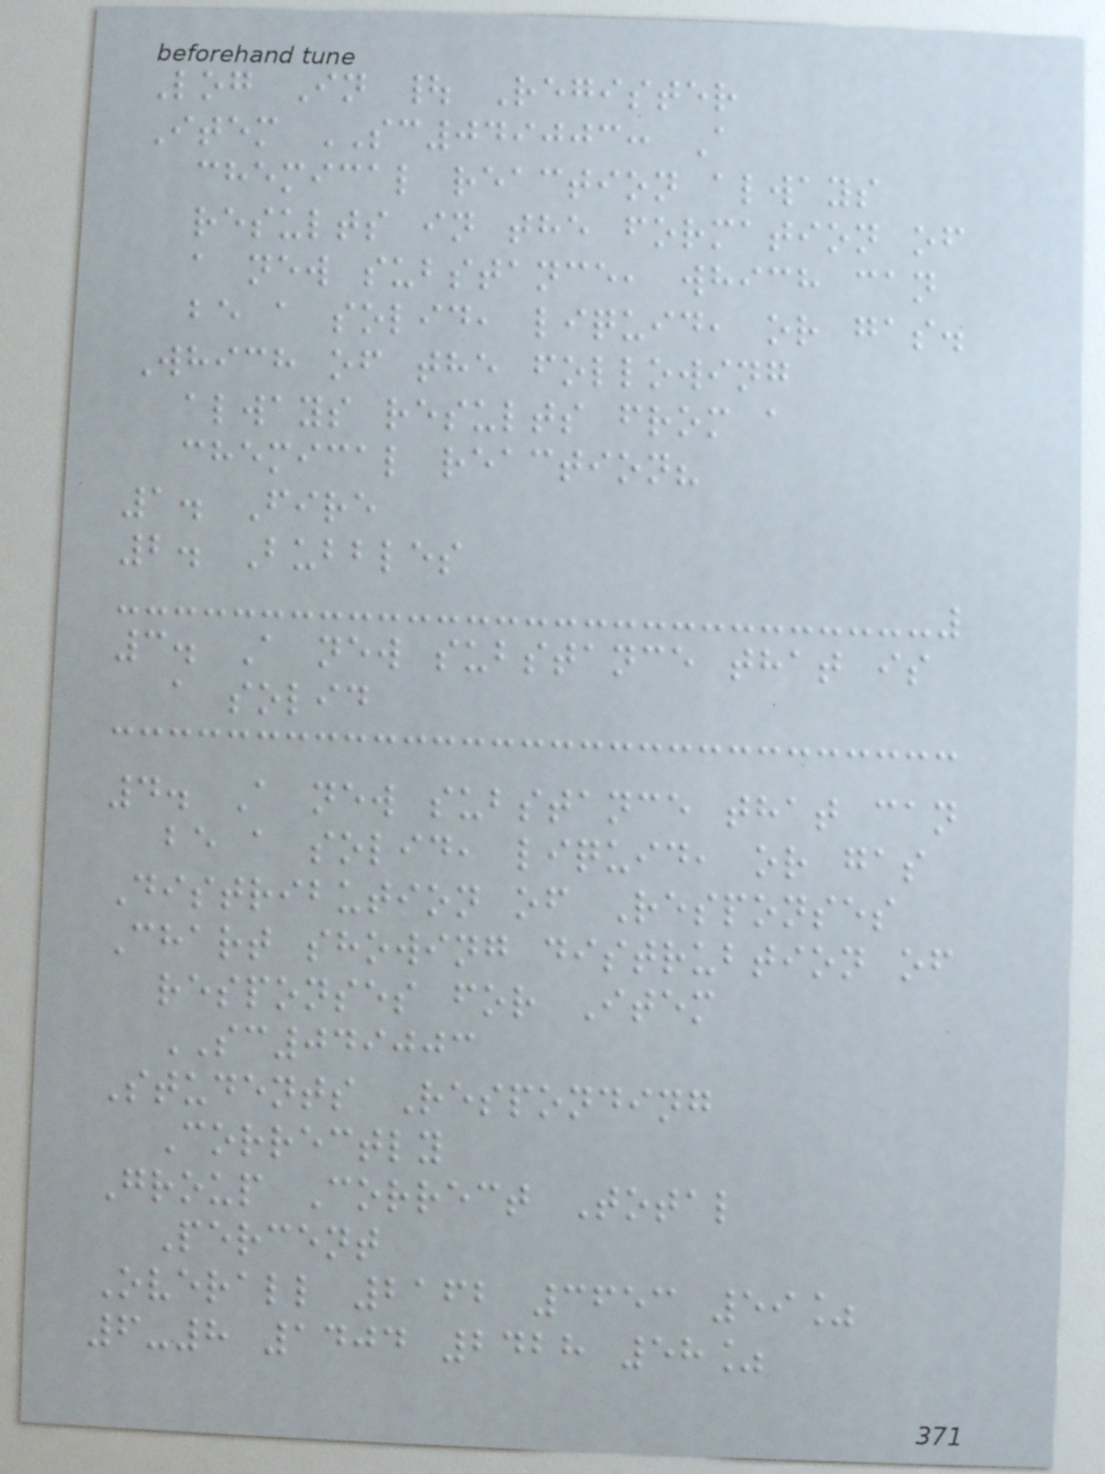Log In | Register
Item SC049003: A
chemical reaction always
results in the formation of
a new substance, which can
be a solid, liquid, or gas.
Which of the following
always results from a
chemical reaction?
1. Fire
2. Bubbles
3. A new substance that is
a solid
4. A new substance that can
be a solid, liquid, or gas
Distribution of Responses
Chart showing distrubtion of
responses for Item
SC049003
Students Responding
Correctly
Group Correct Total
Percent
Overall 2162 3653 59%
6-8 1404 2428 58%
